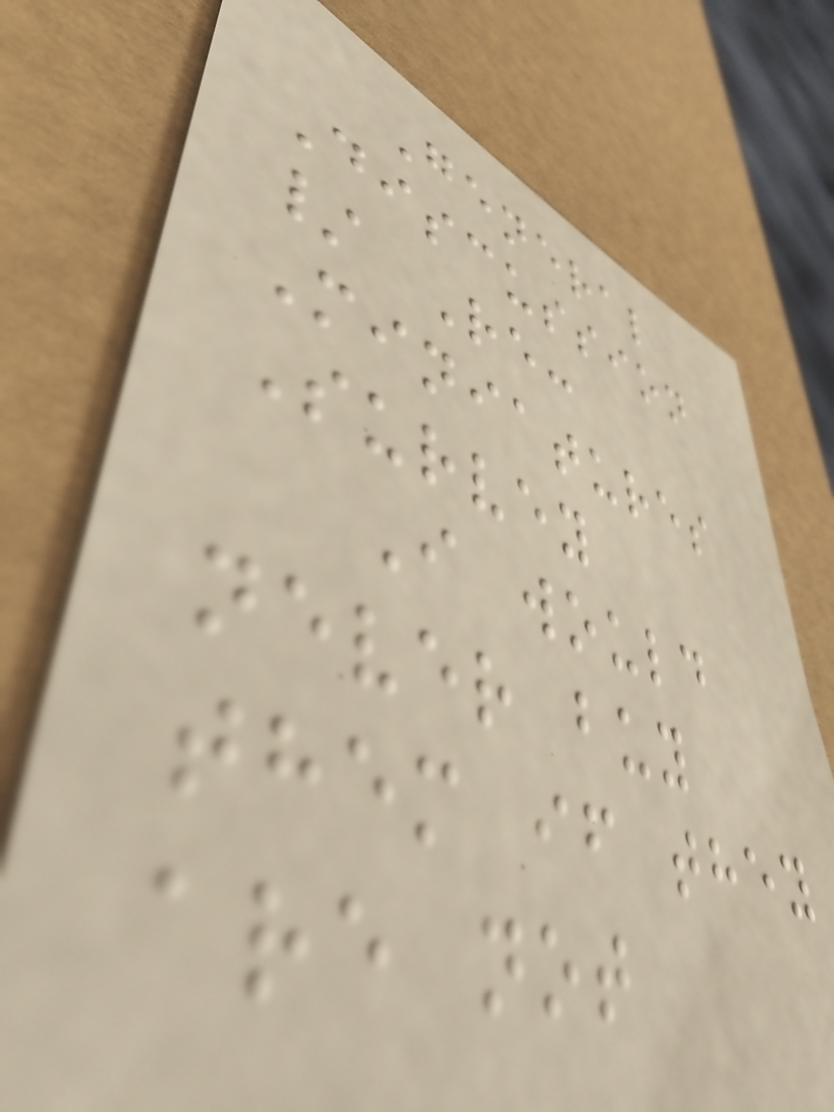General
Discussion
/ Re:
Miniatures
Survey
I would
never buy
them if they
are not
